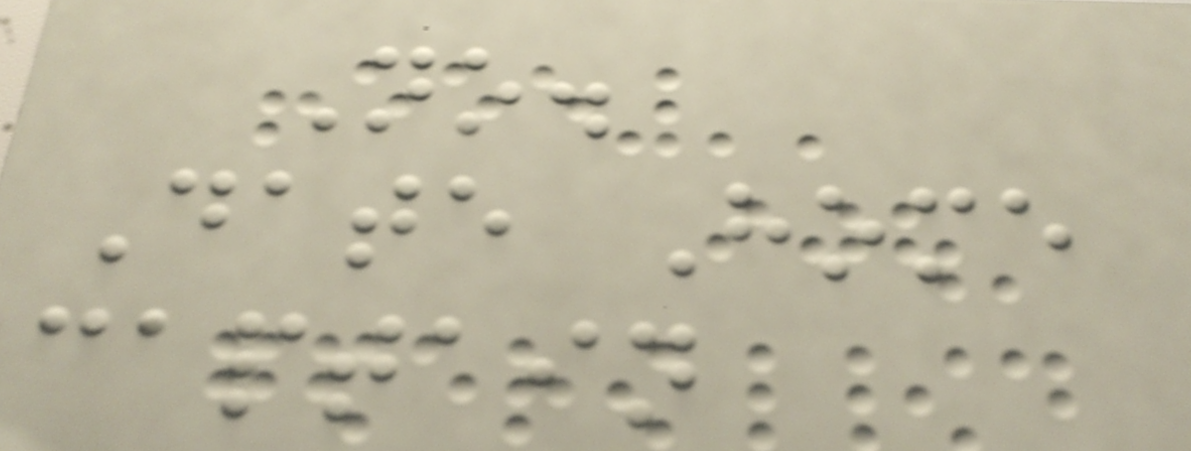No.
Date Home
captain
